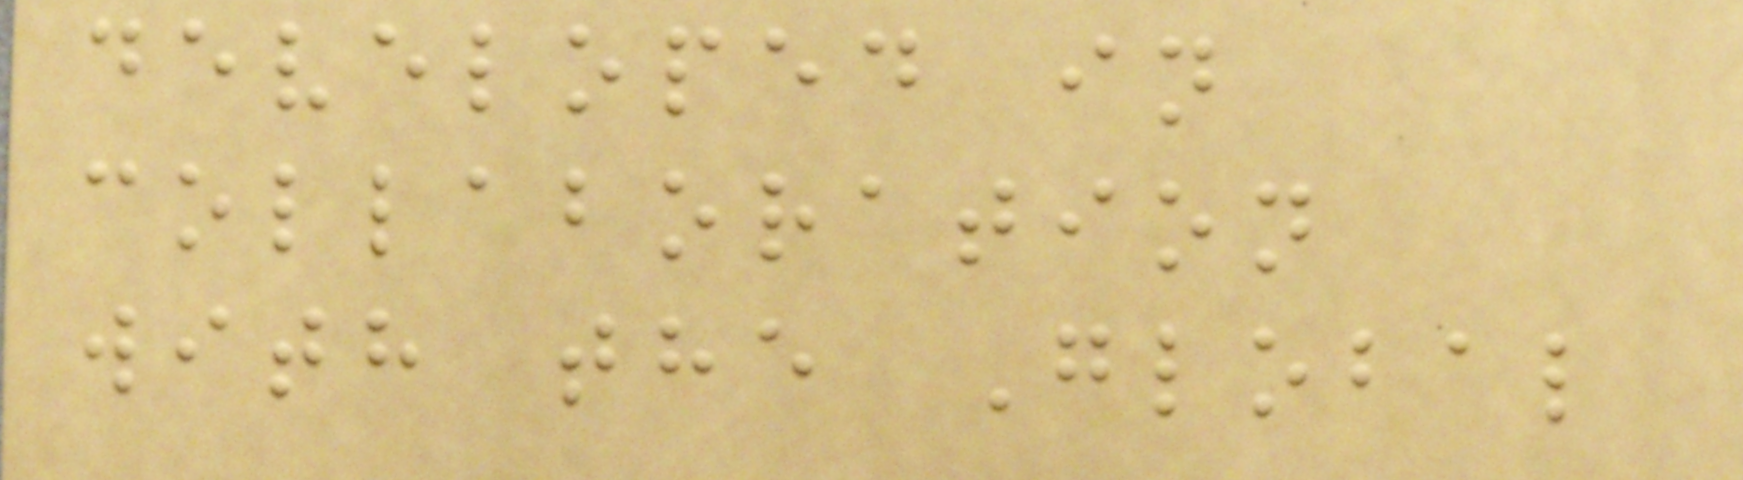developed in
collaboration
with the Global
